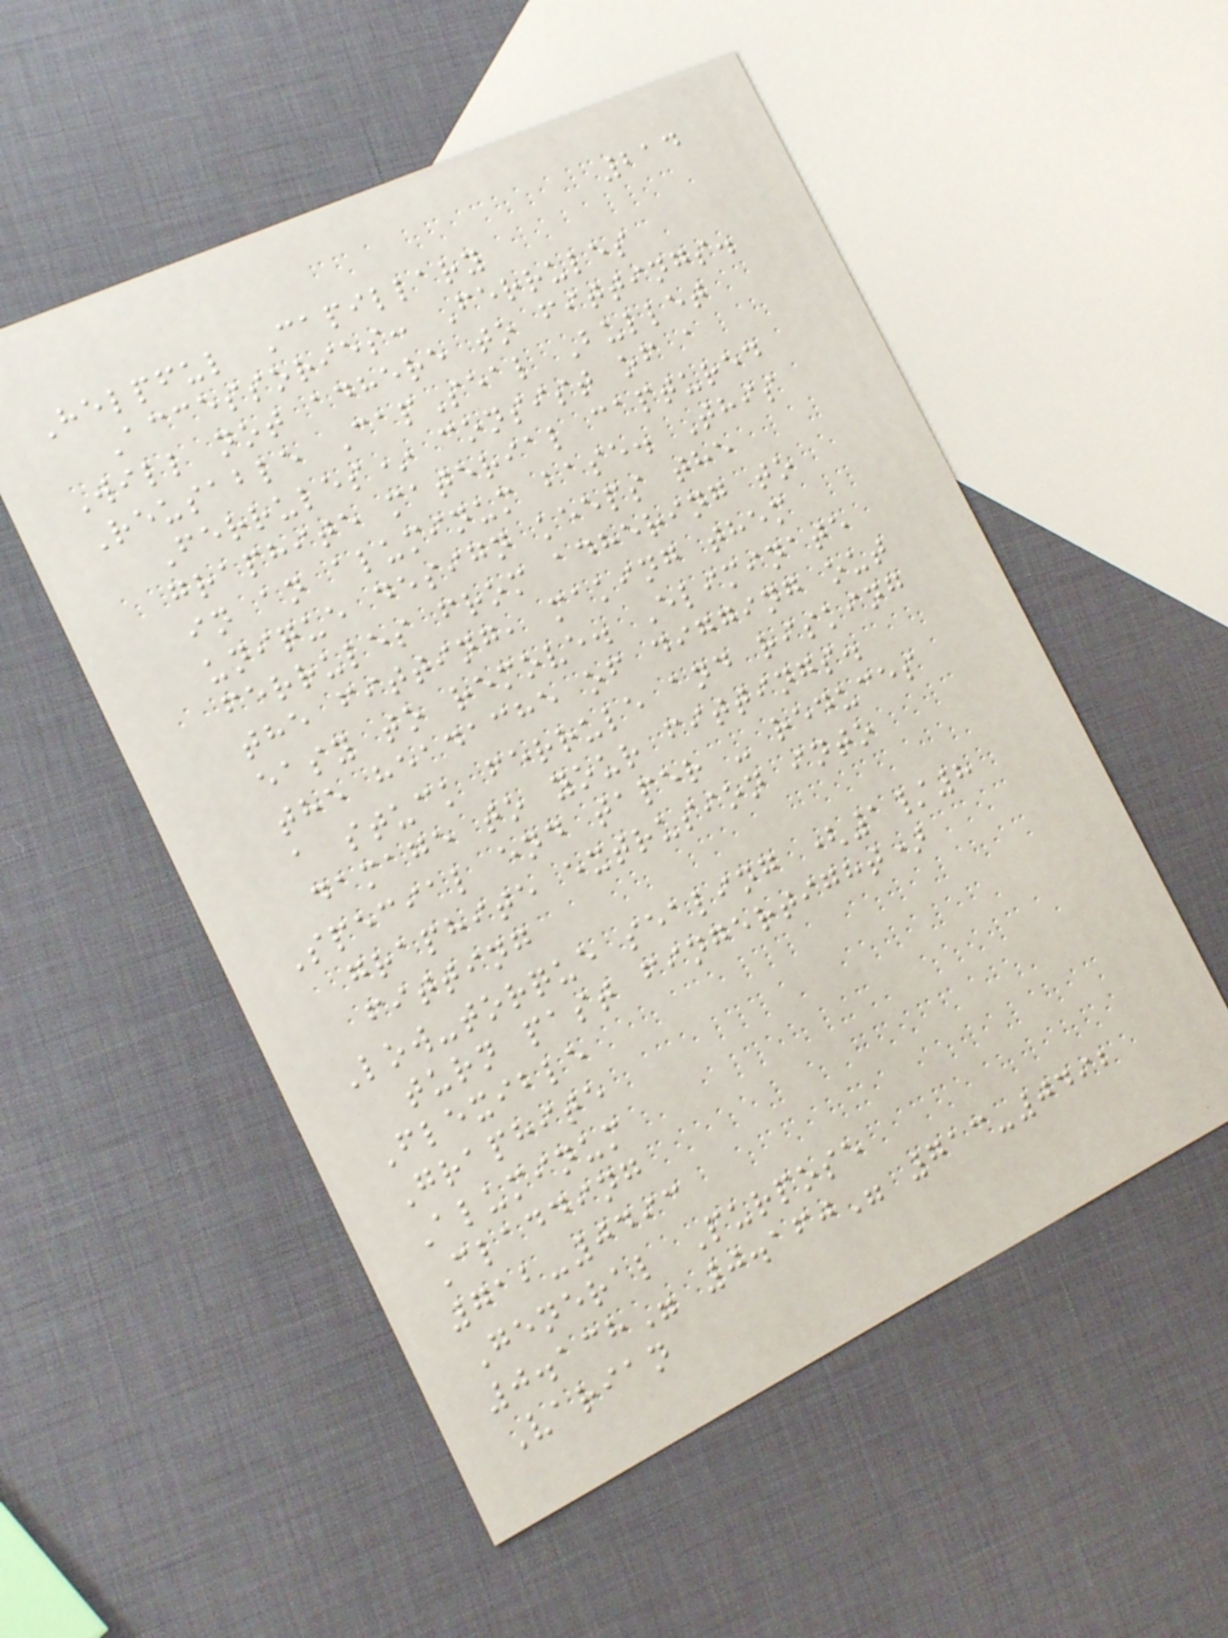214
Helpful Capillary
Accessories: Ferrules
Will not adhere to fittings.
Reusable CapSeal Bullet
Ferrules* consist of a
graphite material captured
in an aluminum base. This
unique design keeps the
ferrules from adhering to
the fitting, making them
easy to remove. Eliminate
the headache of digging out
a stuck ferrule and risking
damage to your fittings.
Special end taper - reduces
graphite extrusion into
fitting
Low-torque sealing (1/8
turn past fingertight)
Flexible
Graphite
Aluminum
Cladding
712-0493
General Purpose
0.138" 0.160" 713-0492
Varian
